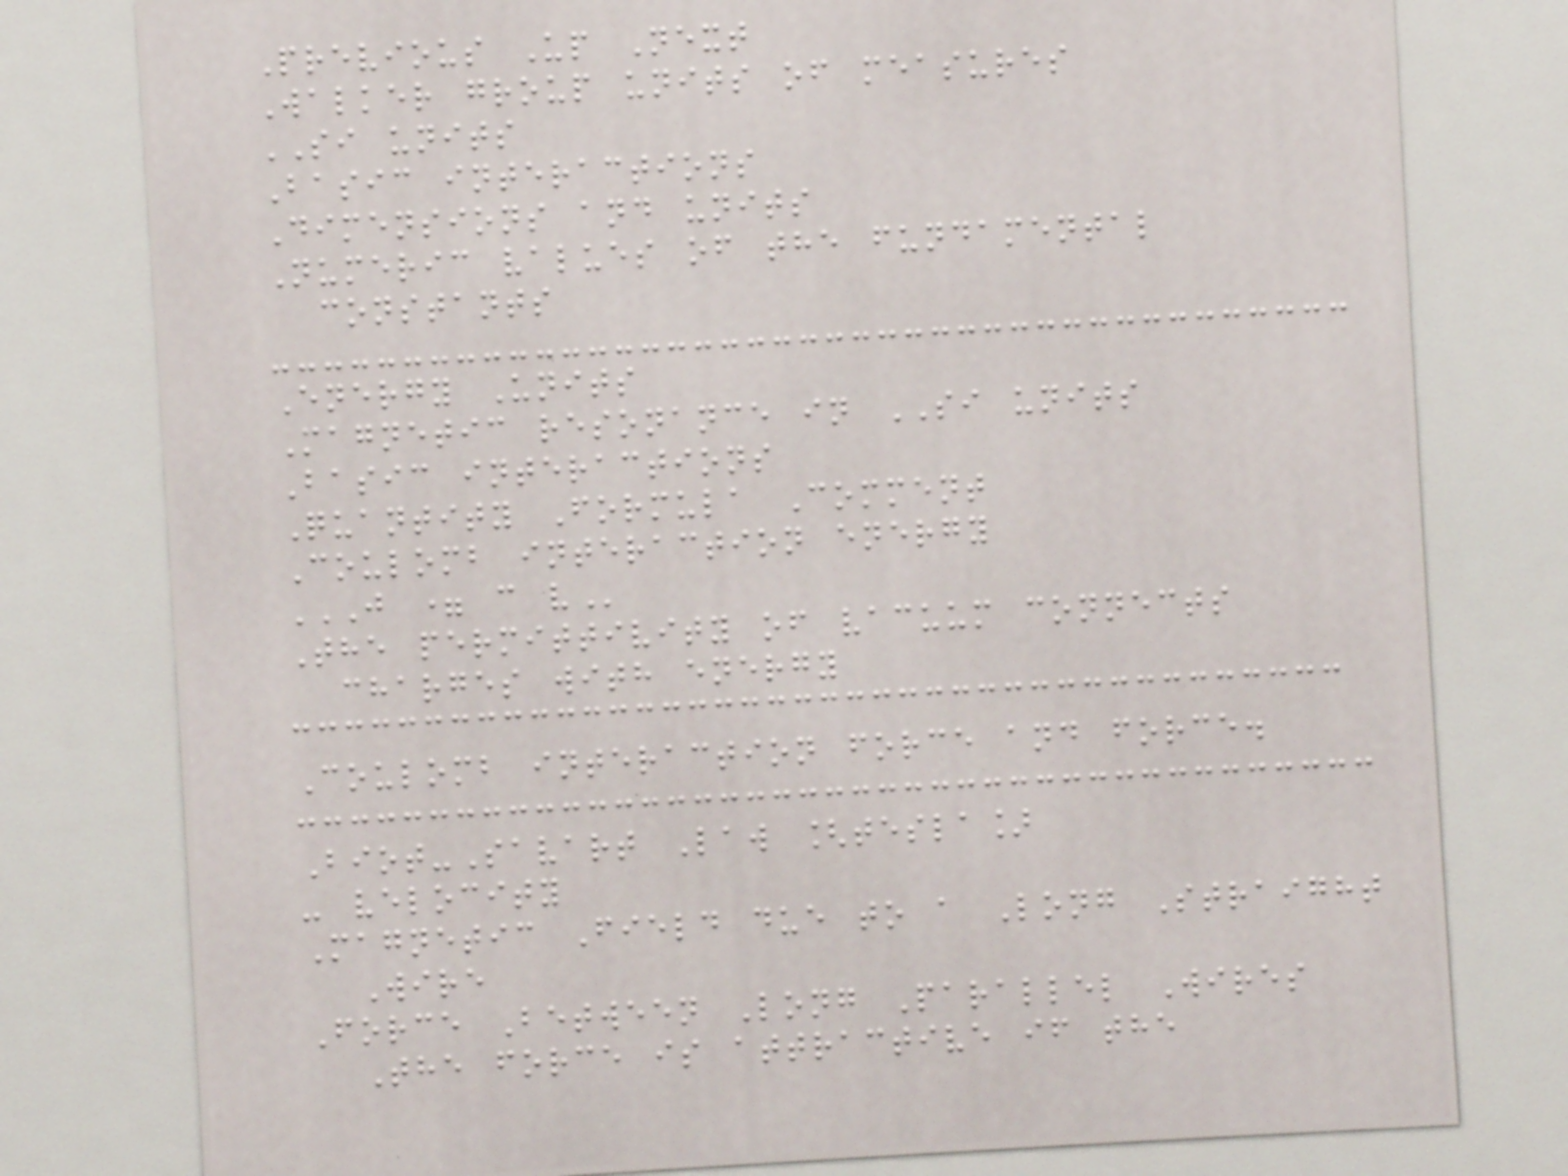Previous Up Next
Walker group units of measures
SI units
Basic interactions
Dimensions and units
Numeric values of the fundamental
constants
Energy Units
Magnetic resonance in SI units
Basic interactions
Quantity Formula Comment
Coulomb interaction energy
J = C V
The permittivity of vacuum connects
charges with energy
Coulomb interaction force and force.
Biot-Savart Law [tesla]
- velocity
Magnetic Field due to a Long Straight
Wire
Force Between Long Parallel Wires
The force is attractive if the
